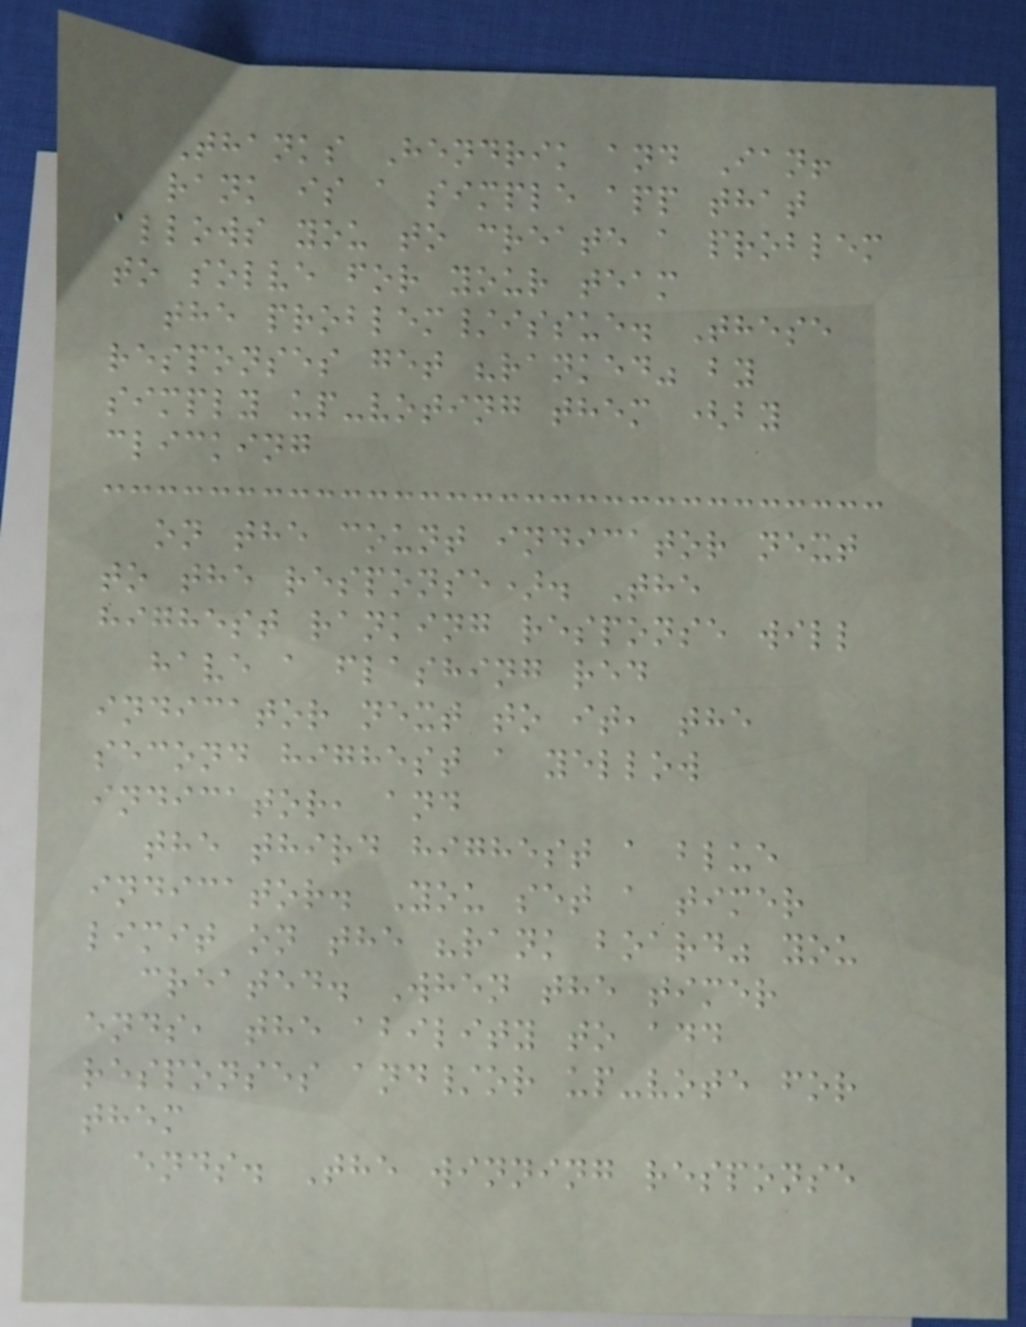Thanks Hendrik and Ian!
rank is a simple app that
allows you to create a problem
to solve for your team
the problem/issue. These
responses get "ranked" by
simply up-voting them (by
clicking
on the count indicator next
to the response). The
highest ranking response will
have a flashing red
indicator next to it, the
second highest a yellow
indicator, and
the third highest a blue
indicator. You set a timer
limit on the "rank board" you
created. When the timer
ends, the ability to add
responses and/or up-vote for
them
ends. The winning response
